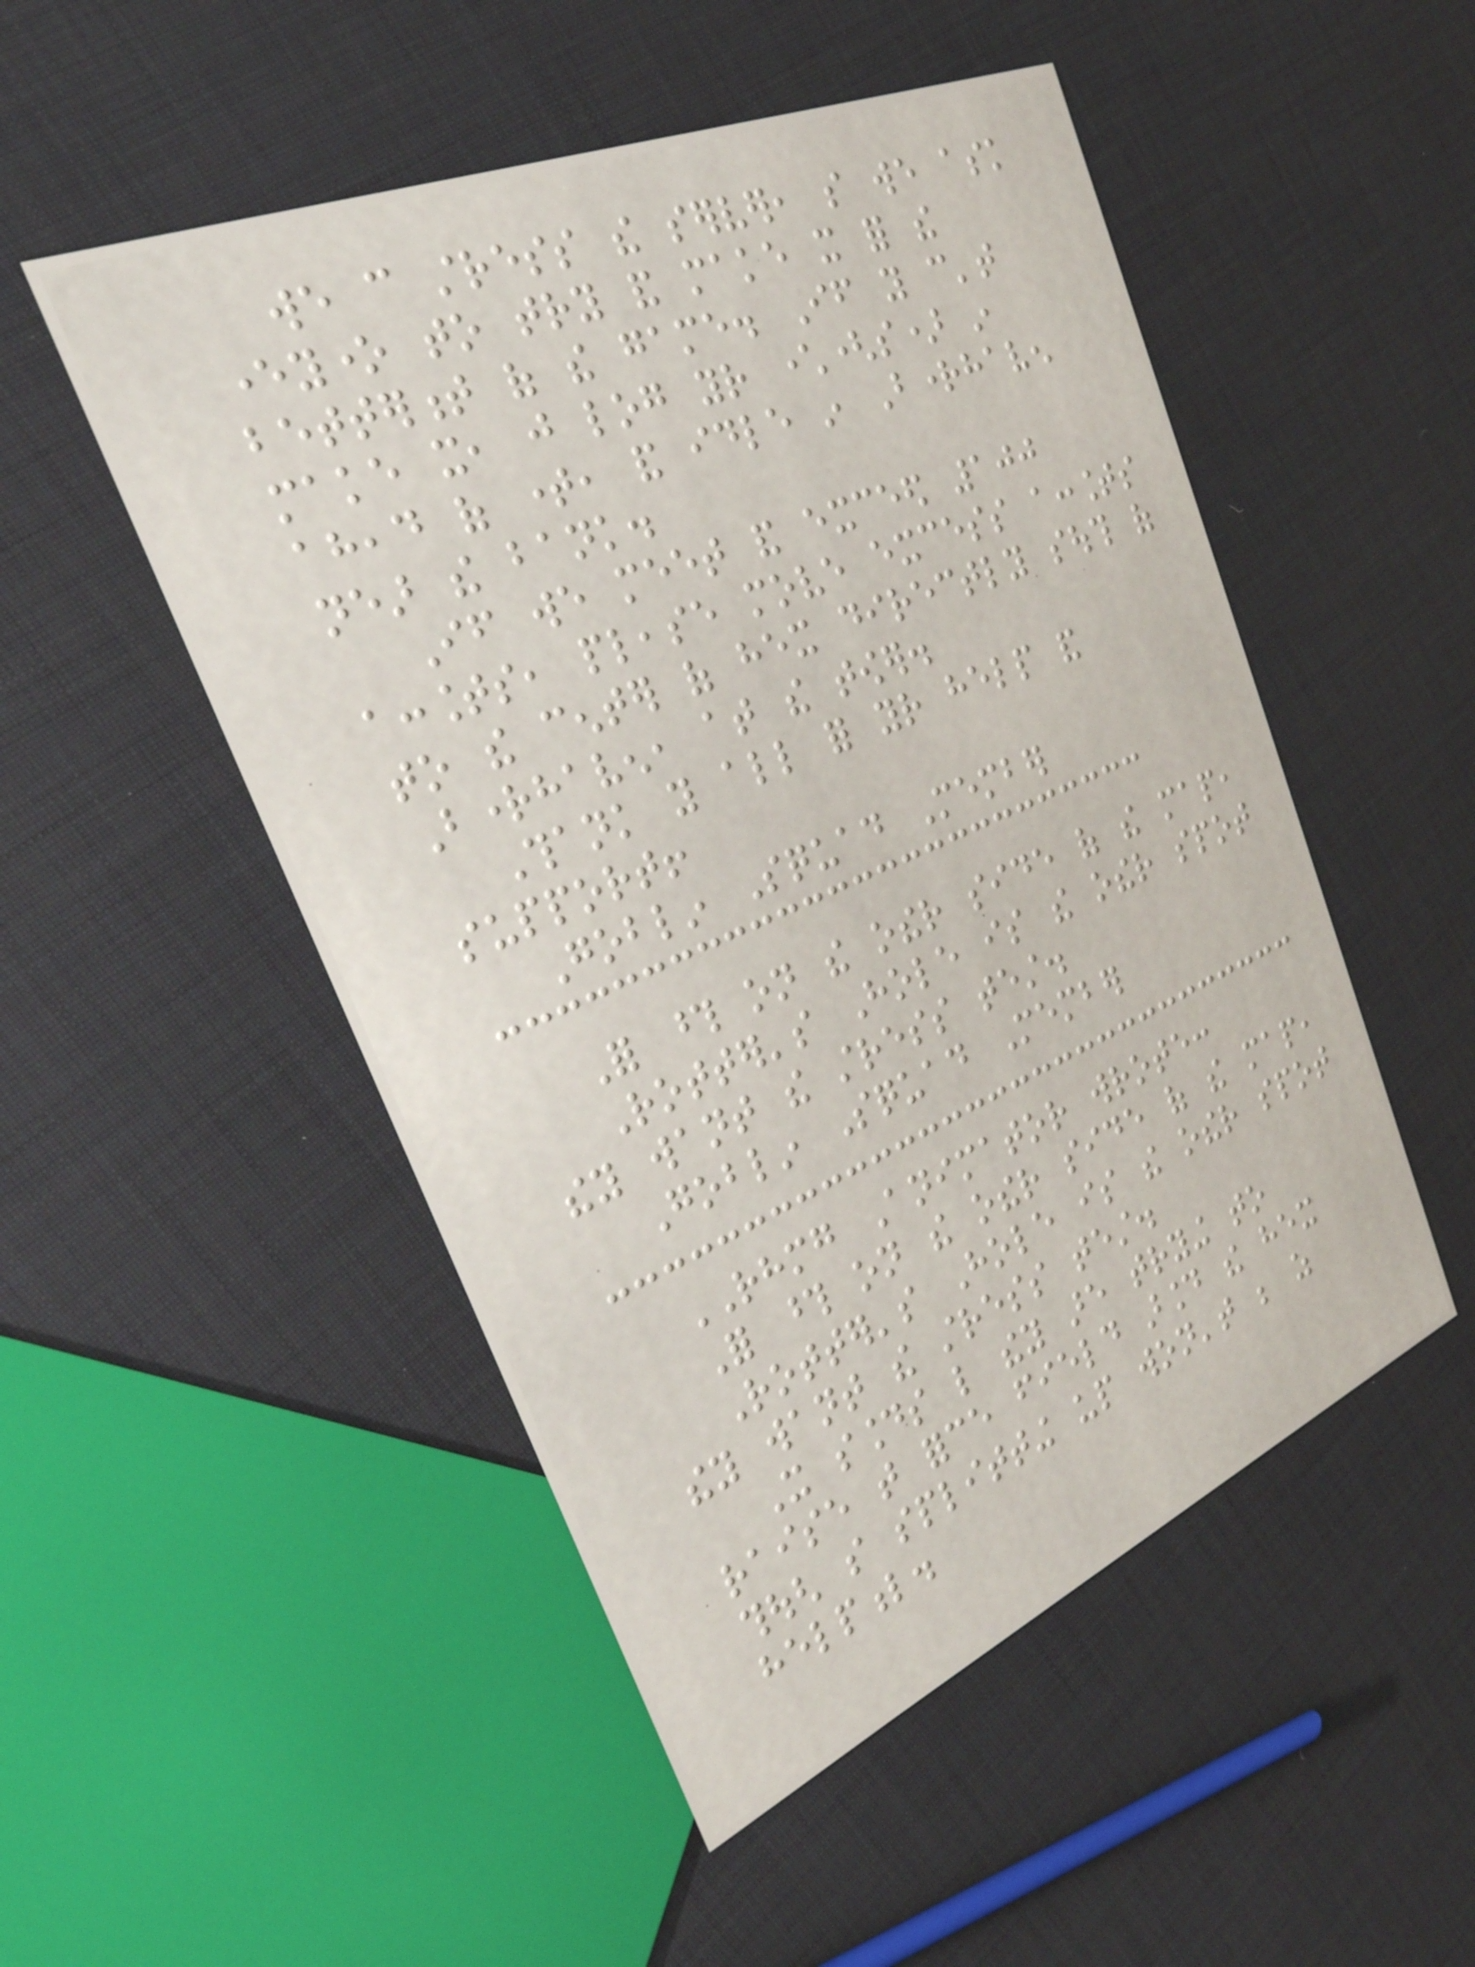we can stress the server, so we ask
everyone to try and make it for the
betterment of the game. If you can't
make it, just log your character(s) in
ahead of time, and idle in Brighthaven
near the bank.
If we meet and exceed 100
accounts, please move excess accounts
to the center of hex directly south of
Brighthaven, at the tower.
Thank you all for your help and
support!
Goblin Squad Member
For those on the other side of the map,
Rotter's Hole is the other spot
they want the stress test.
Goblin Squad Member
RHMG Animator wrote:
For those on the other side of the map,
Rotter's Hole is the other spot
they want the stress test.
It sounds like they are trying to
raise that force field around the hex
though so splitting up won't be as
helpful.
